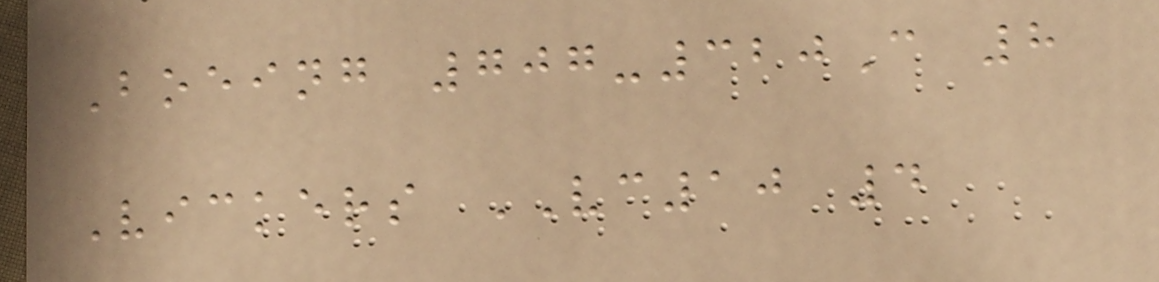Boeing 707-320C 8
Vickers VC10 4
